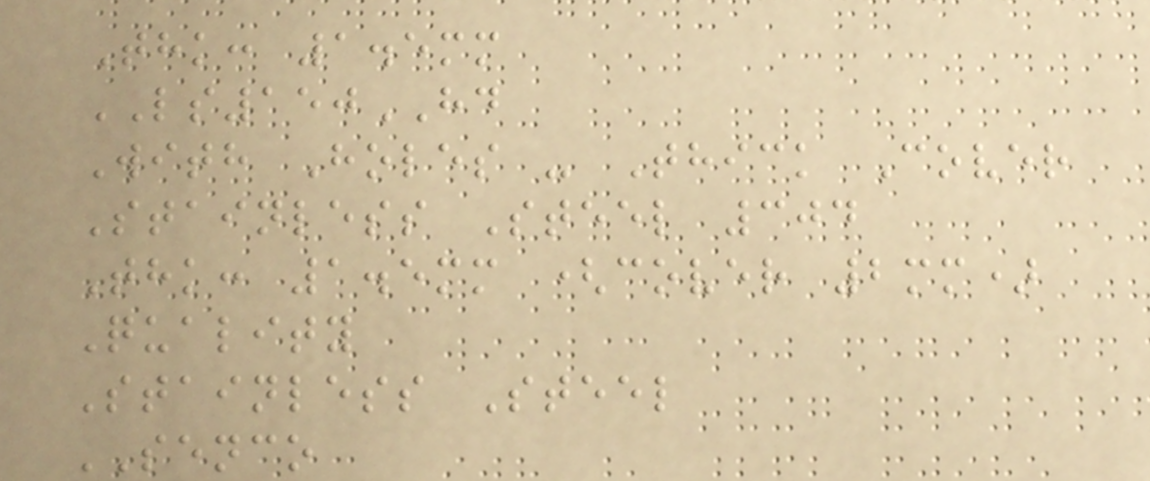Thk: 1.5mm
LS150HD
With Holes - Thick Cover
Stainless Steel 304
Thk: 1.5mm (cover 2mm)
Quality
Stainless Steel
SENCO
